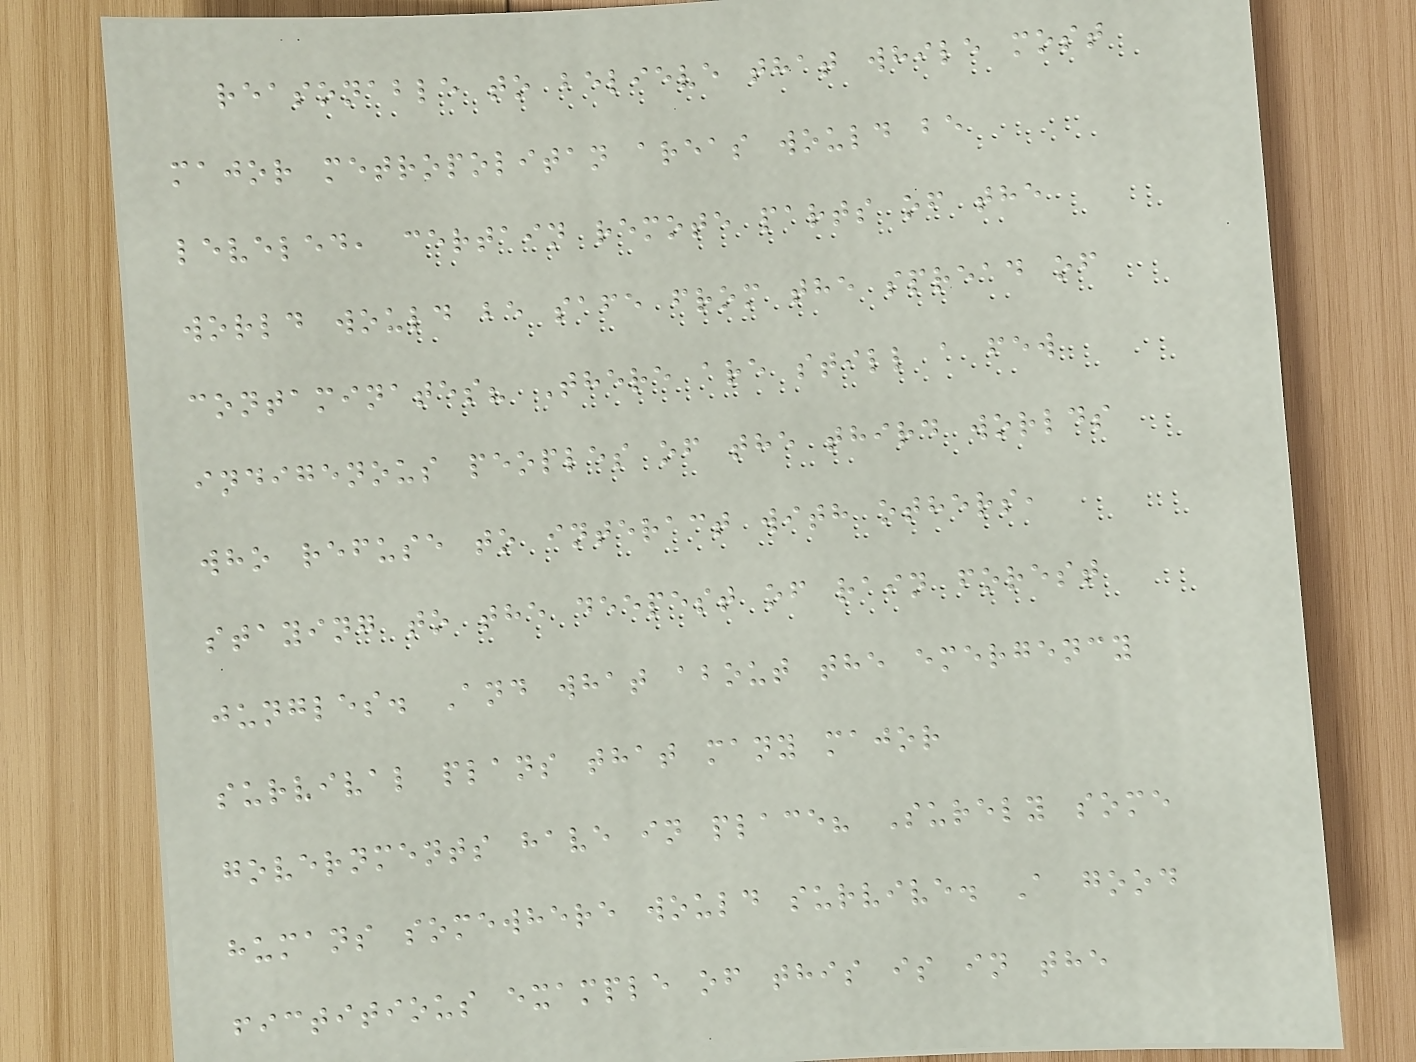reasonable to believe that while most
major metropolitan areas would be
leveled, certain remote parts of the
world would be safe from the spread of
contaminates? There are still a few
indigenous peoples of the third worlds
who refuse to interact with others,
staying to the deepest of rain forest
jungles. And what about the emergency
survival plans that many major
governments have in place? Surely some
humans somewhere would survive. A good
fictitious example of this is in the
